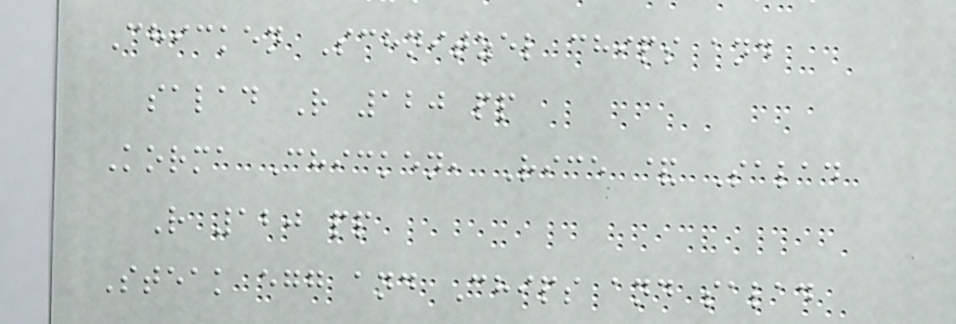Chicken Schnitzel chips and
salad R 120 pp
Korma Chicken, Rice & Salad
R 120 pp
Steak egg and Chips and salad
